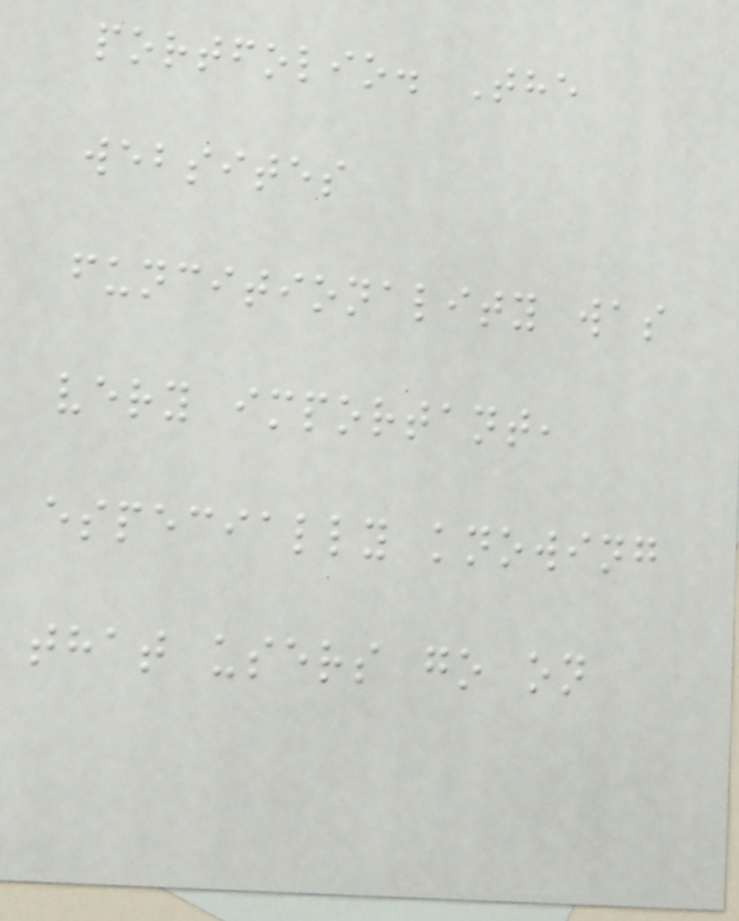portfolio. The
websites
funcitionality was
very important,
especially knowing
that users go on
